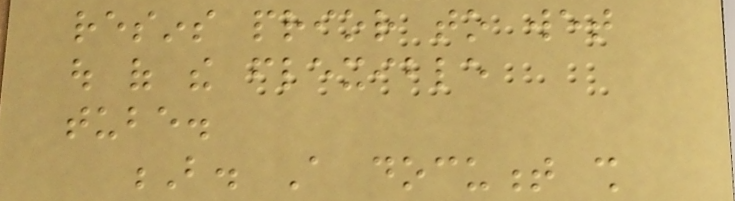resins prior to wet
out of the flexible
tube.
B. A document shall
